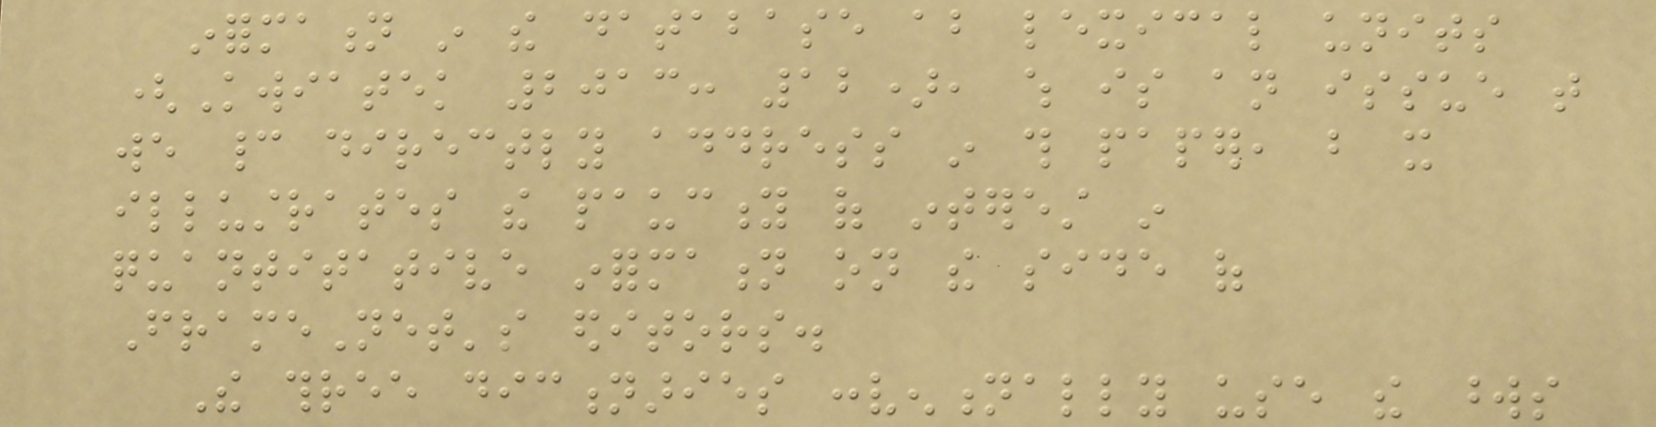information in the database about lexical units
(Kwiatek 2013: 12), which is an issue that
we cannot directly address in this paper, but it
illustrates the paucity of interest in
quantitative information on the side of
FrameNet's editors.
The three dictionaries conventionally use the words
